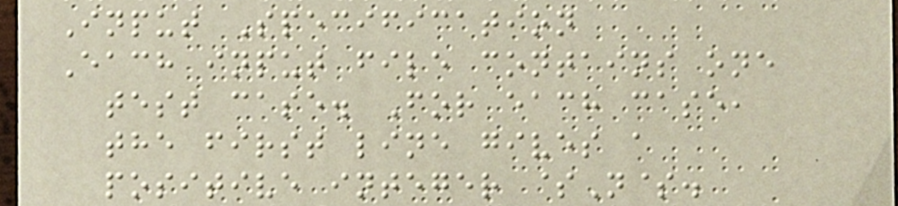Input Specification
Each input file contains one
test case. For each case,
the first line gives a
positive integer $N$.
